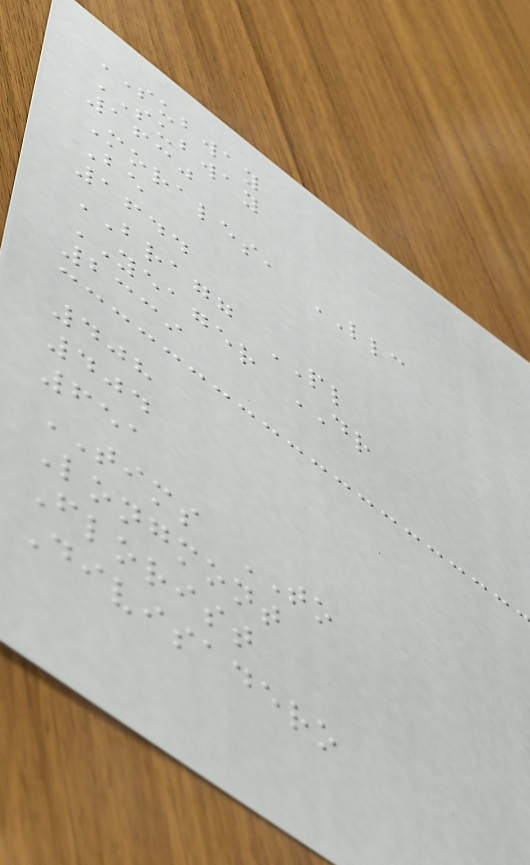SUBWAY
SUBWAY
1630
Morales, LLC
Be
1644
BRAGG PL
YEAGER DR
2339
408
404
651
TIMS TO
Longmont
Florist
Divisadero
